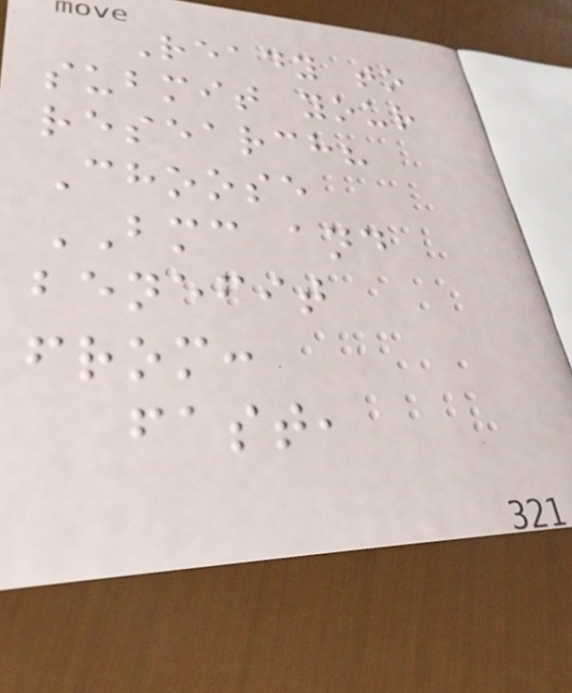Ready to
submit your
research?
Choose
BMC and
benefit
from:
fast,
